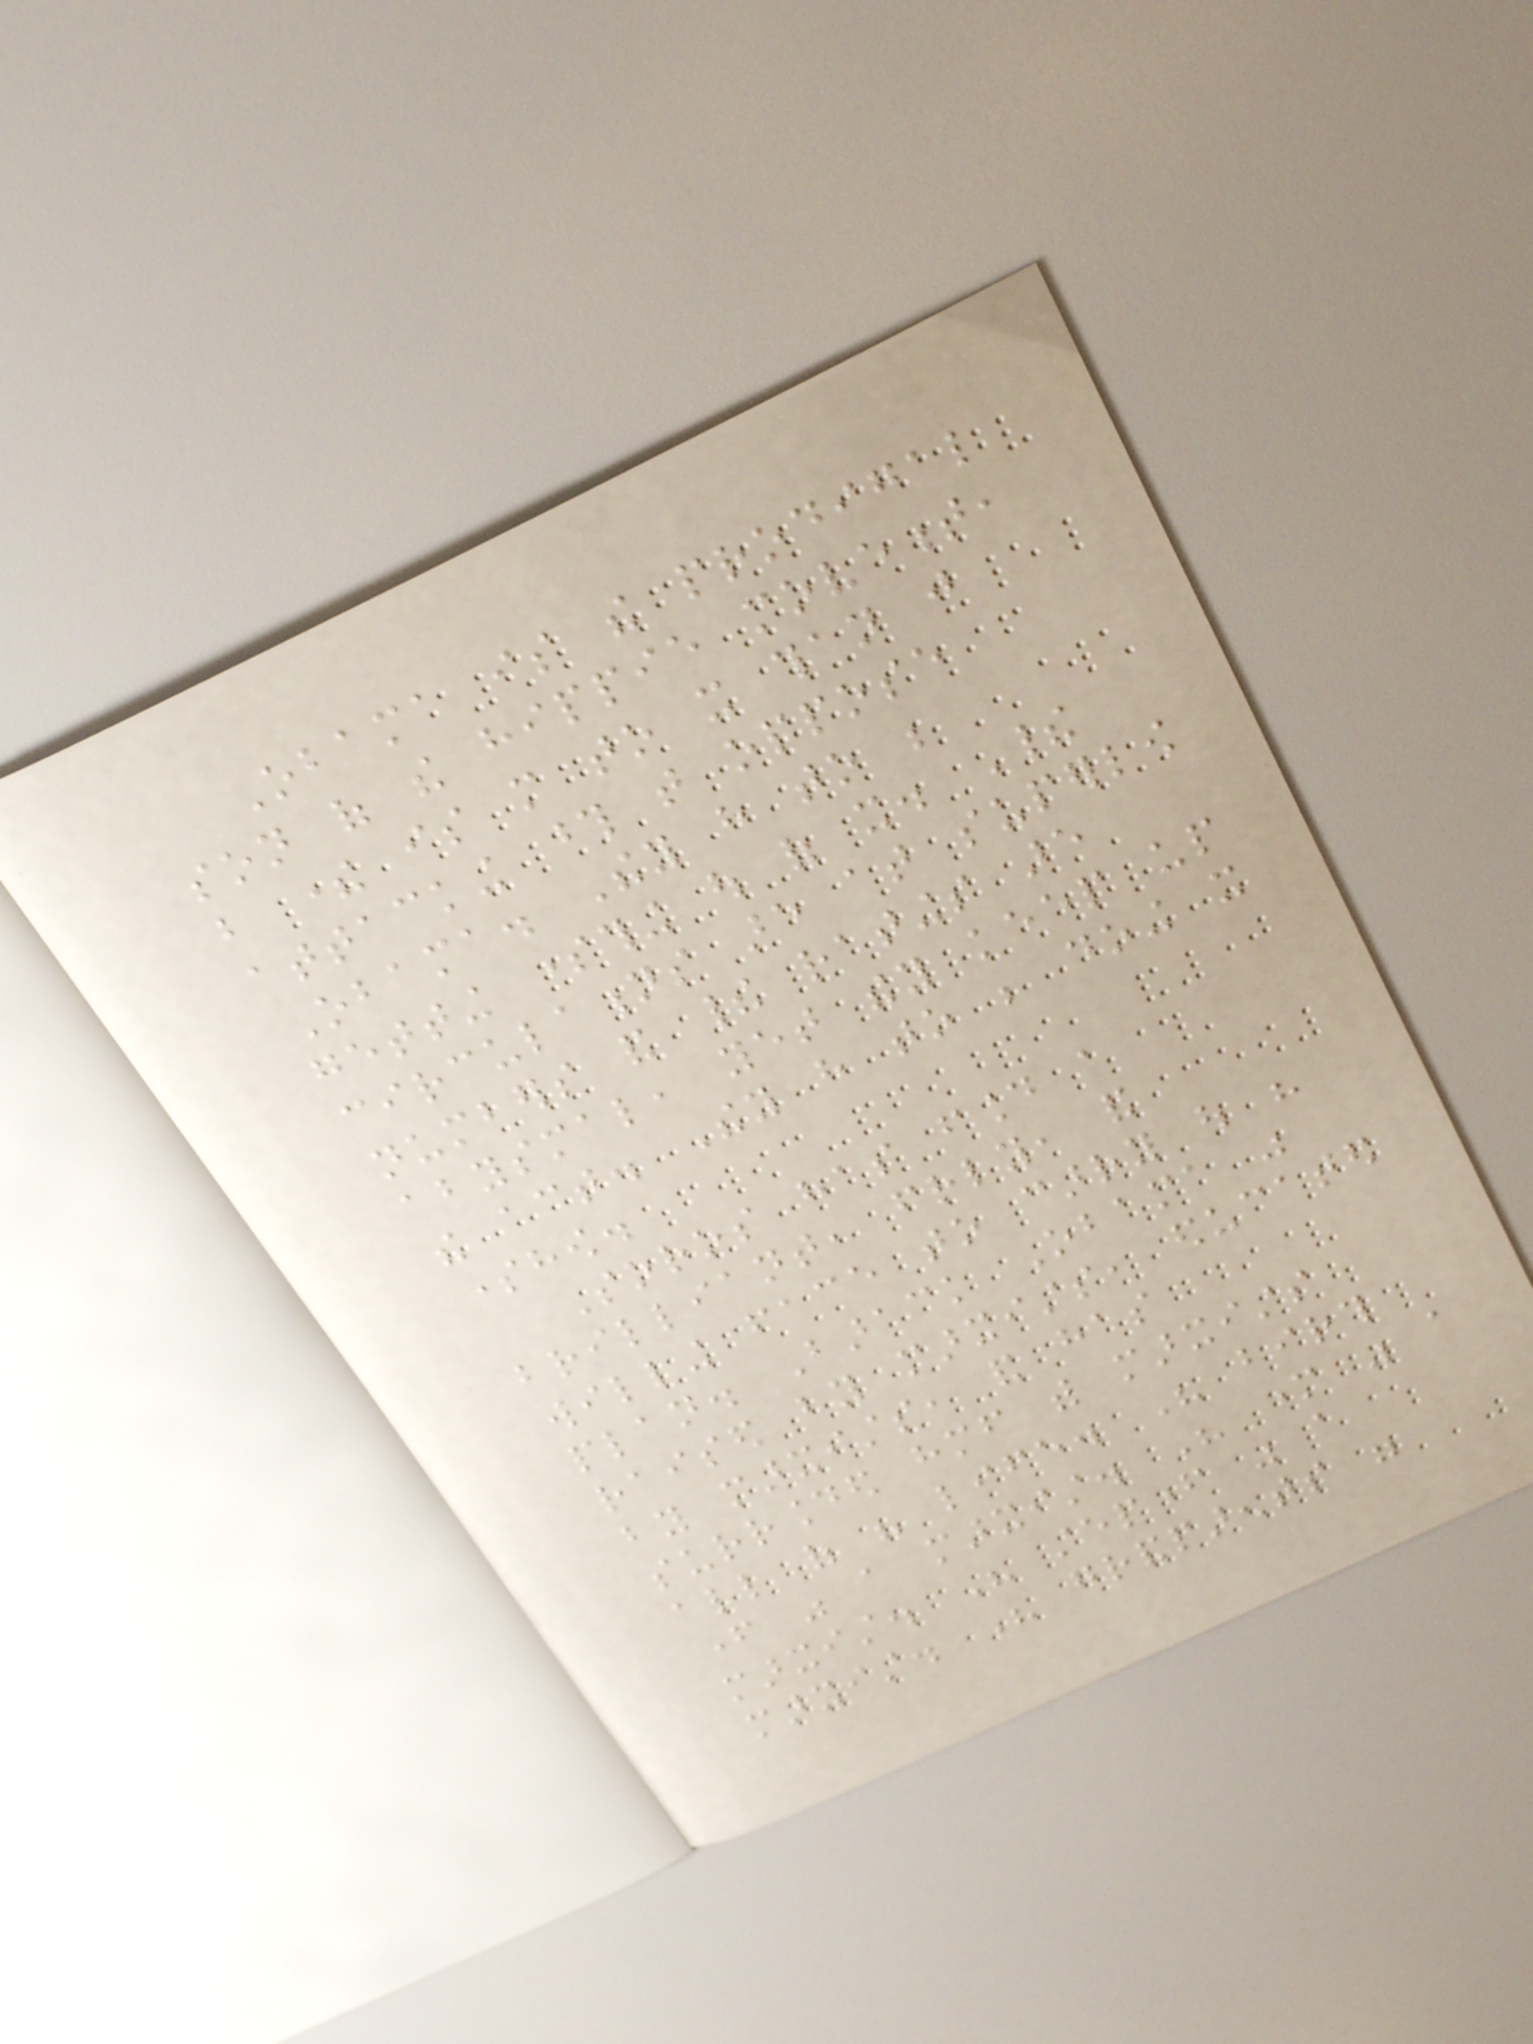Obama is the prodigal
son of the hippie movement,
but there is more to it than just
attacking those that oppose
Obama. They have to be
getting something out of it. Their
circulations are at superlow
numbers and their ratings are
abysmal, yet they keep up
the act. They have to be doing it
somehow.
Soros has found a
brilliant, friendly, and
willing face to carry out his
plan. Barack Obama was
raised by marxists, educated
by marxists, and has
surrounded himself with marxists
all of his life. His birth
father was a marxist. His mother was a
marxist. His stepfather was a
marxist. His grandparents were
